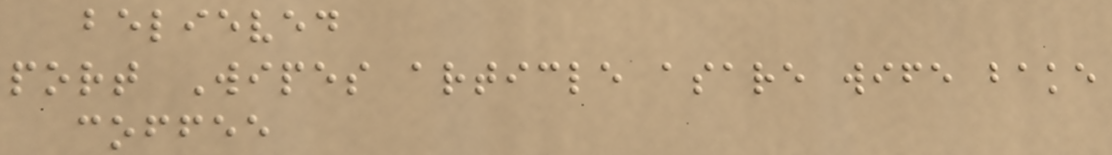believed
port Wipes article asare wife bake
coffee
